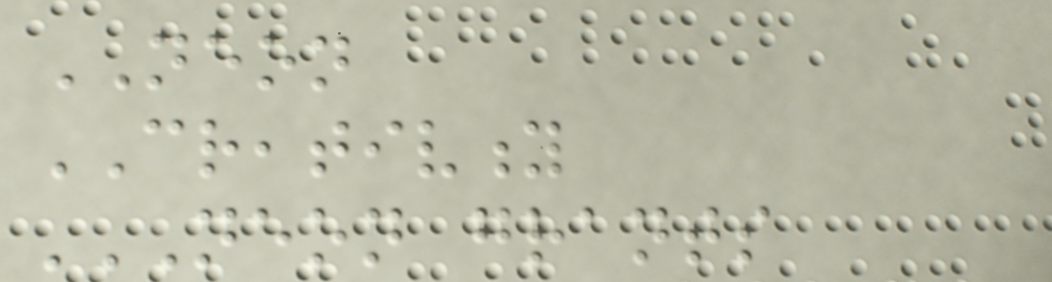NEON
CREATIVITY
NEON GRANTS
